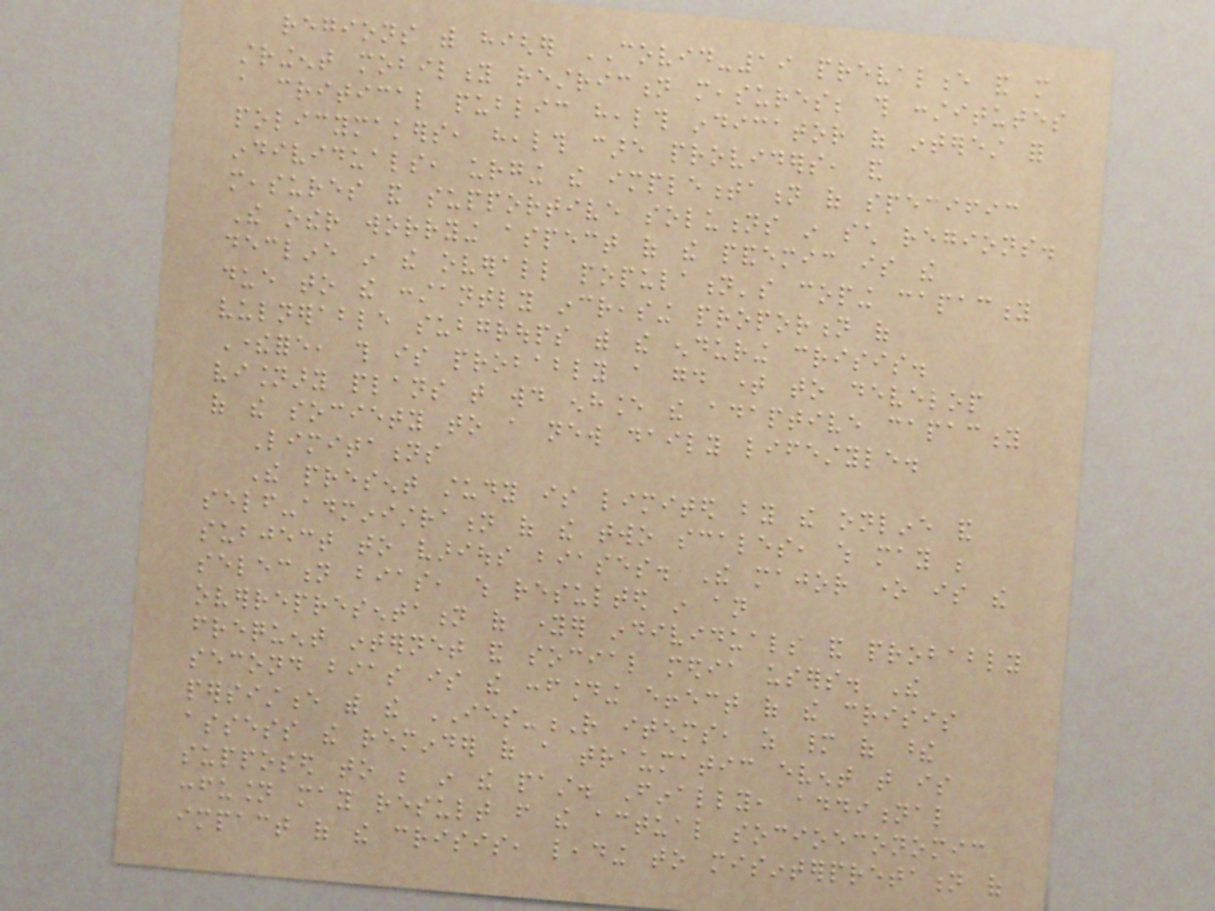regions with higher COVID-19 prevalence and more
stringent mobility restriction measures; this constitutes
a critical public health indicator of interest for
policymakers, health care providers, and
individuals, urging the implementation of specific
measures and supportive solutions in such regions.
The other worrying aspect of the pandemic is the
decline in the overall population's coping capacity
due to the constantly increasing proportion of
vulnerable subgroups with the enduring crisis.
Therefore, this is probably a good time to develop
visionary plans that would enhance the adaptive capacity
of the society to a new daily lifestyle.
Limitations
The present study is limited by the online and
self-administration of the two scales, which may be
subject to various biases. The major one is the
selection bias, which resulted in an
overrepresentation of younger individuals and probably
frequent internet and social media users. The
second bias is the confounding effect of the crisis
persistence with the IES-R items, as many of these
assess the reminder of a traumatic event that is
supposed to be in the past. Finally, additional
confusion may result from the actual socioeconomic
impact of the crisis, leading to misinterpretation of
